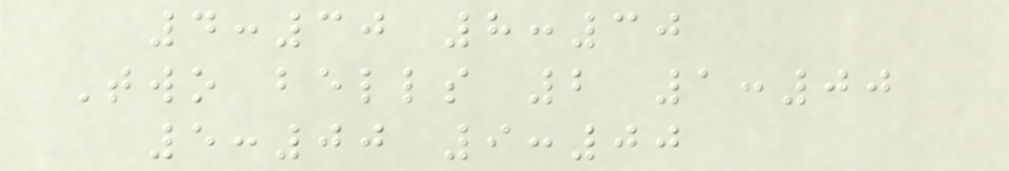4:30 8:30
Two bells 2 1:00
5:00 9:00
